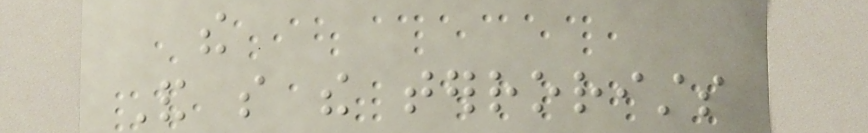the
And so the terrorists
